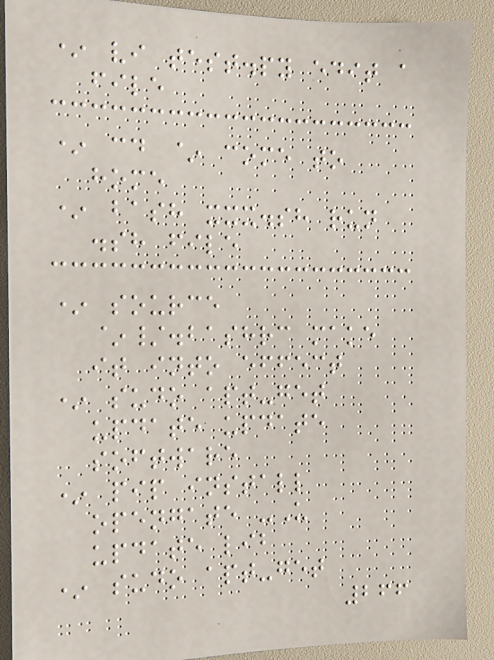* vi test.py edit a
file
* cd ~ come to
home
* bash xxx.sh run
.sh file
* source
~/.bashrc make
it into effect
* sudo apt-get
update update
software
* pip install
opengate -U
update lib
* sudo apt-get
266
